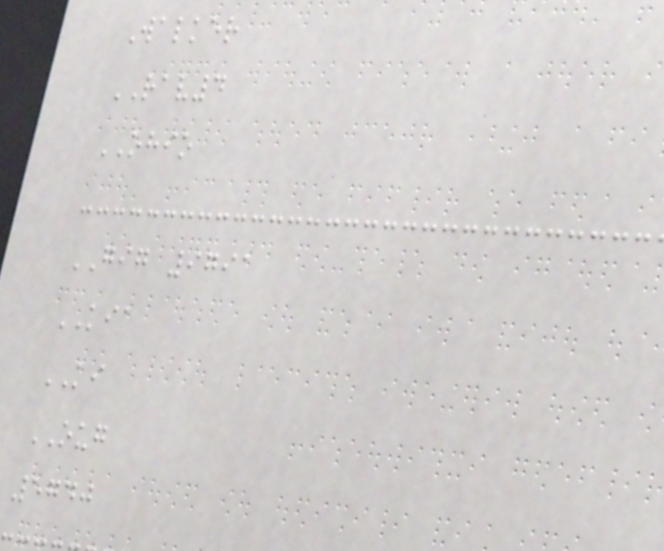Walker
RAV4
OHIO
GIG 9791
KIA
KI
OUG
5740
